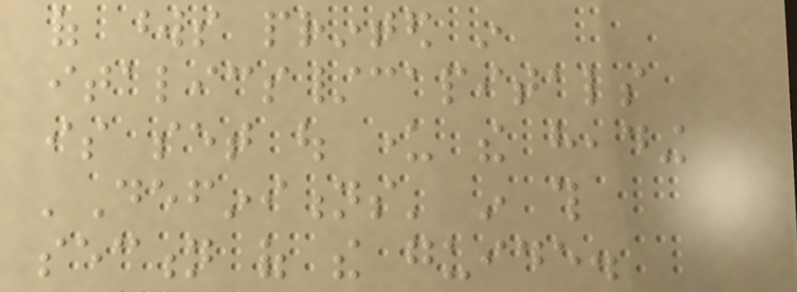of words printed in
italics/capitals
is set out under the heading
'Definitions' in this
section of the guide.
